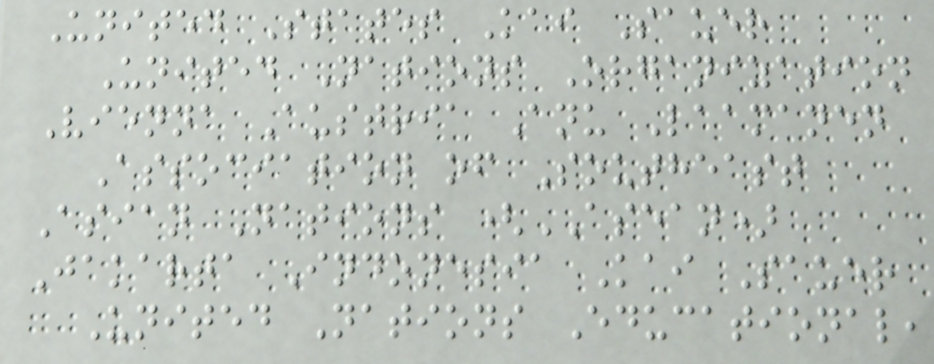United States Kai Sauer
United Nations Organization
Vienna Austria Anu Laamanen
Association of Southeast
Asian Nations (ASEAN)
Jakarta Indonesia Kai Sauer
United Nations Educational,
